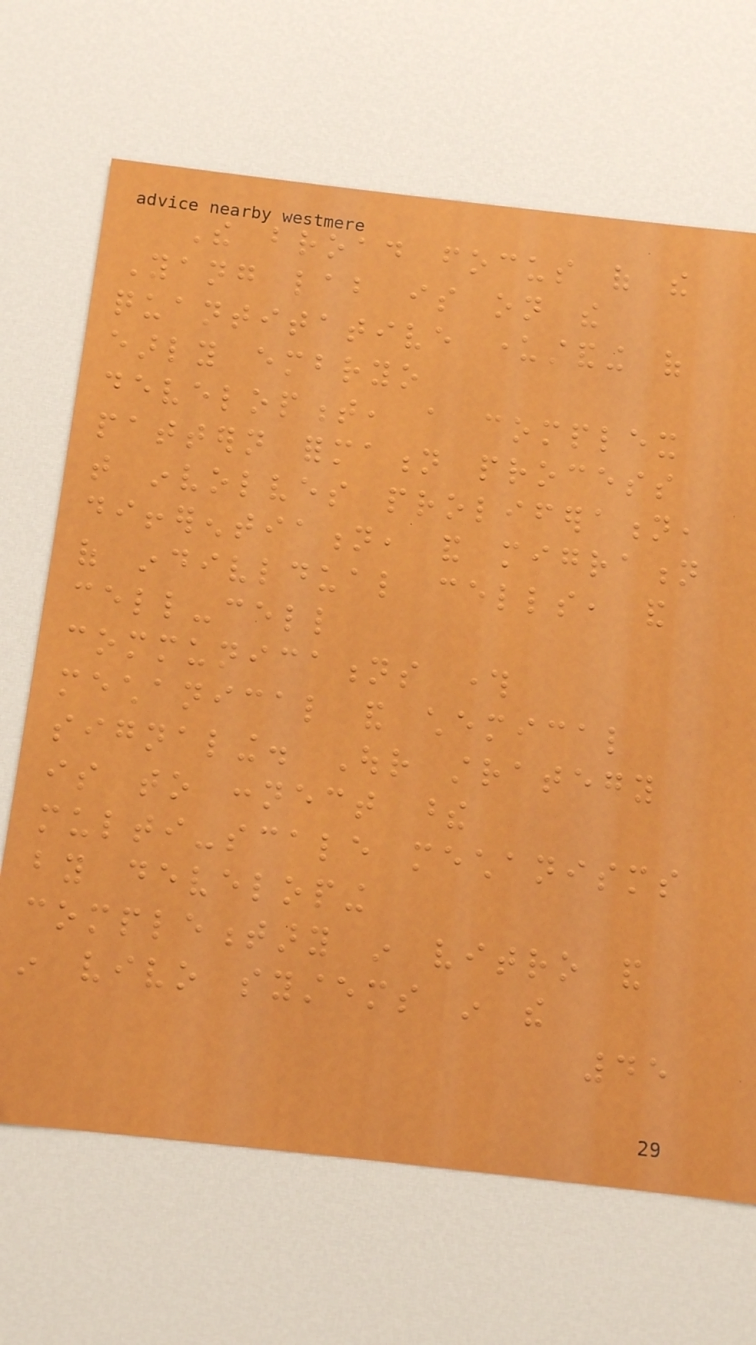The broad focus of the
Yang lab is on the
quantitative understanding of
early embryo
development, a complex
pattern formation process
that involves proliferation,
differentiation, and migration
of indivldual cells, and
cell-cell
communications through
mechanical and chemical
signaling. Our strategy
is to connect these
multi-scale mechanisms
by developing
complementary in vitro and
in vivo systems in the
45
